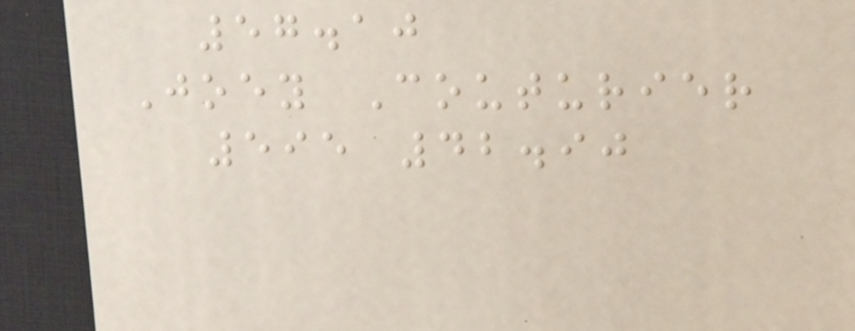57.10
Joey Couturier
595 42.90
